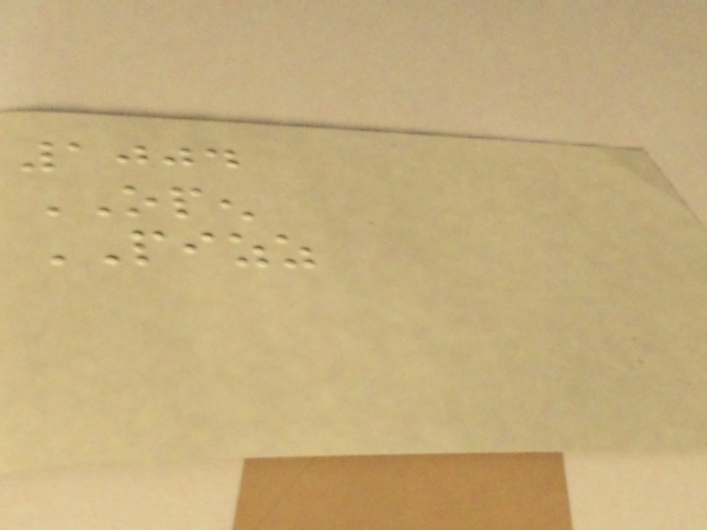1004
OPEN
PIZZ
